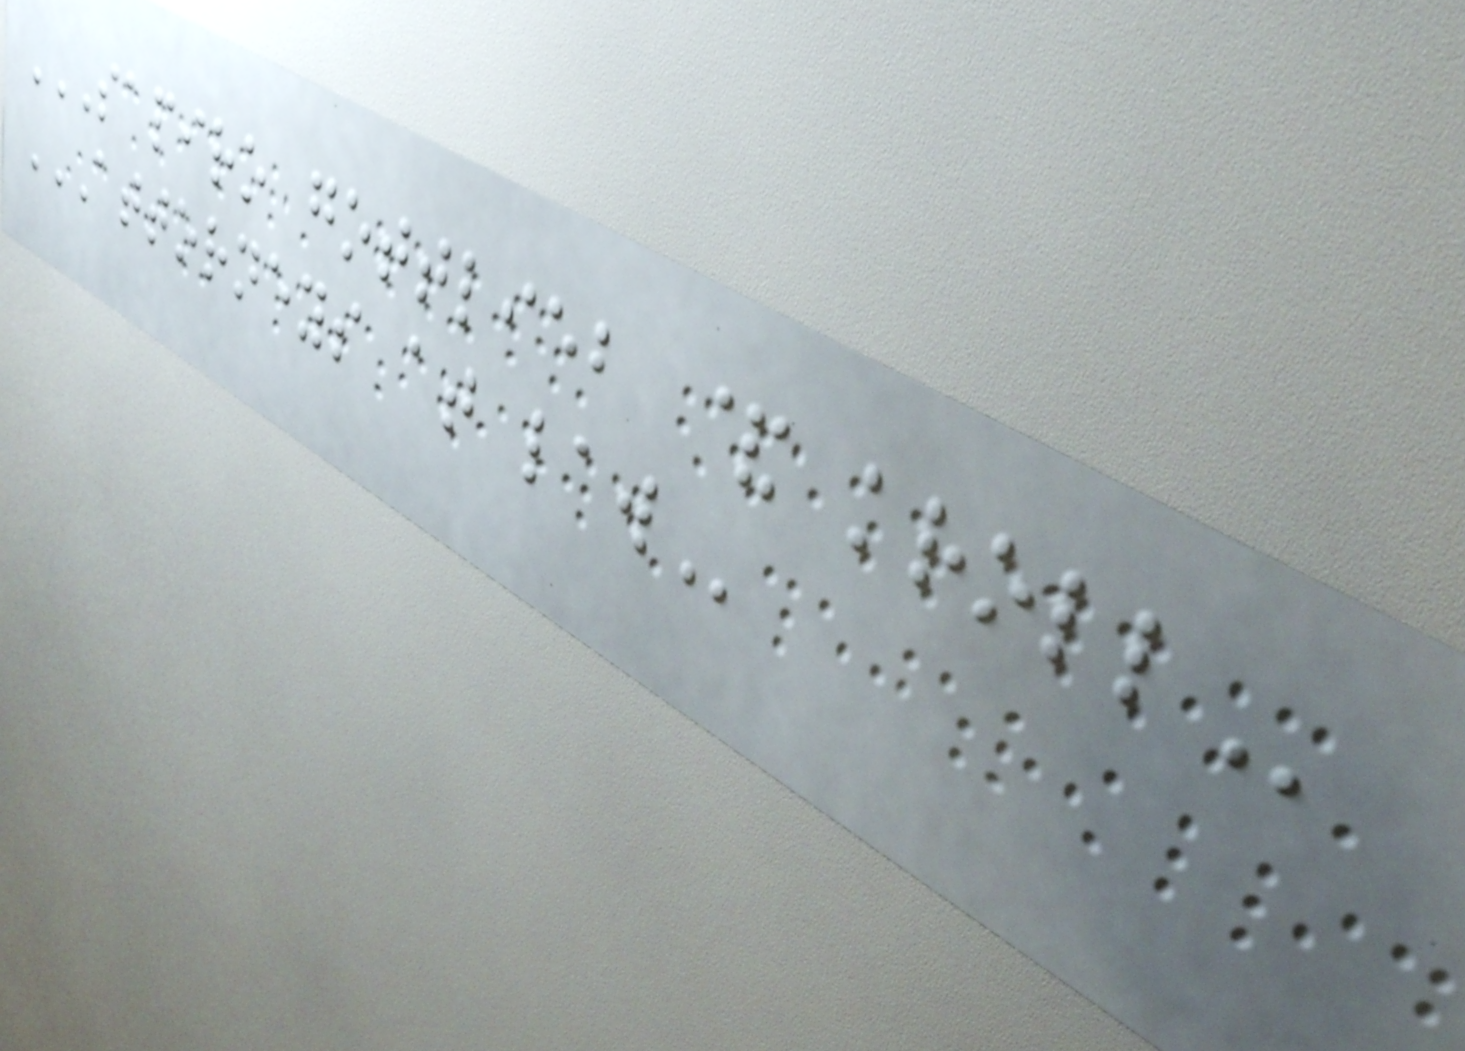SAPIRO GOTTLIEB & KROLL
ATTORNEYS AT LAW
